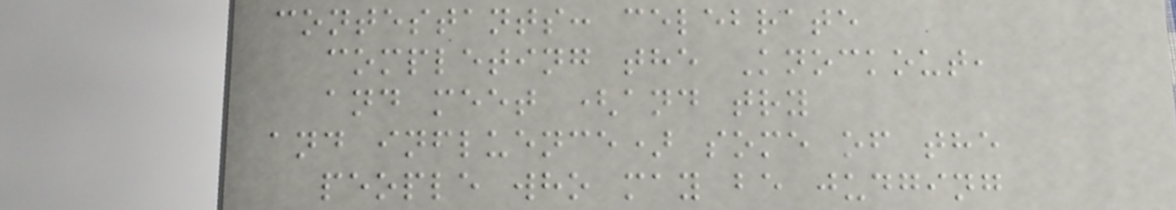contestants: celebrate
completing the Knockout,
and meet (and try
and influence) some of the
people who may be judging
